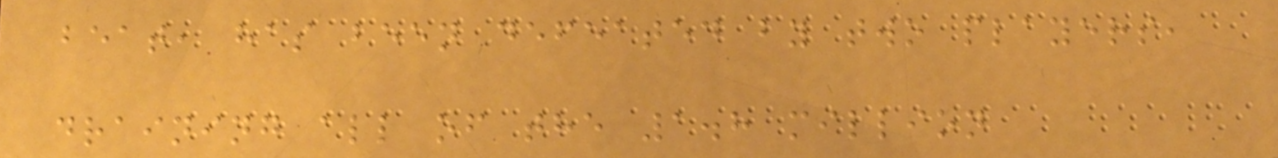beat, has been defeated by two players,
draining all of the 1.8 million
